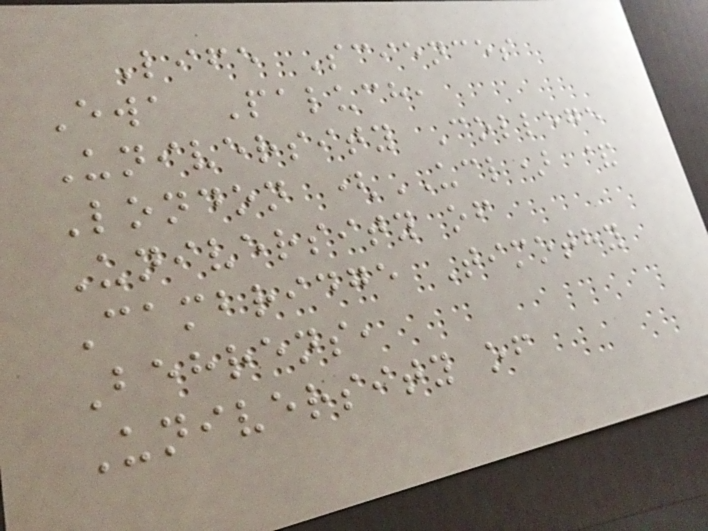Life Sciences
Ewa Paluch,
University College
London (UCL) &
University of
Cambridge Timothy
Behrens,
University of
